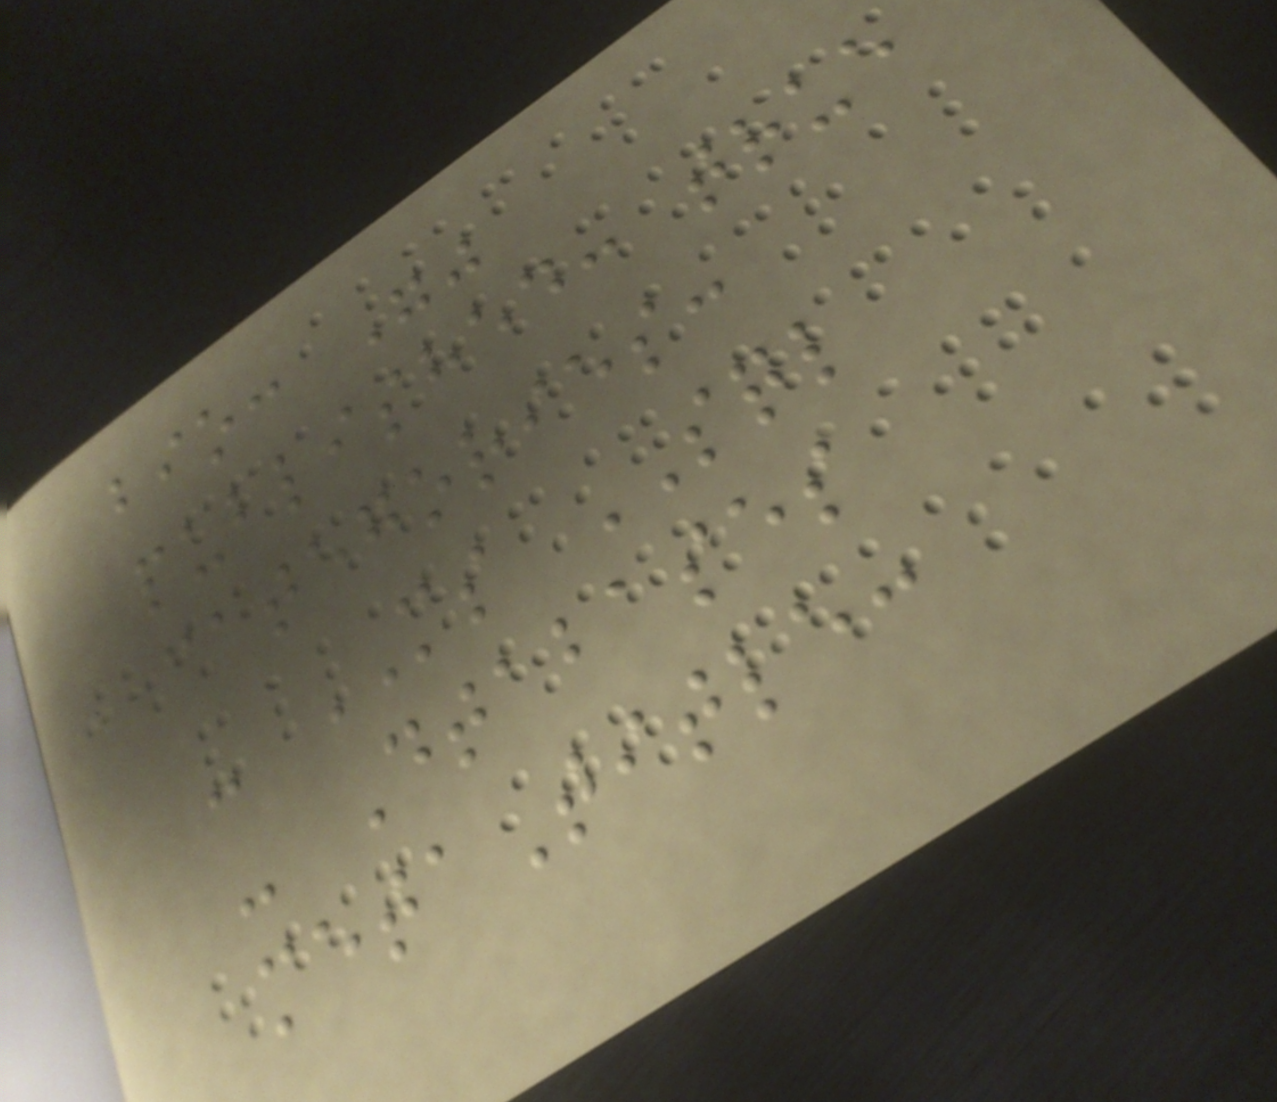bio: ""
published: true
categories:
- MS SQL
- Dtabases
metaTitle:
